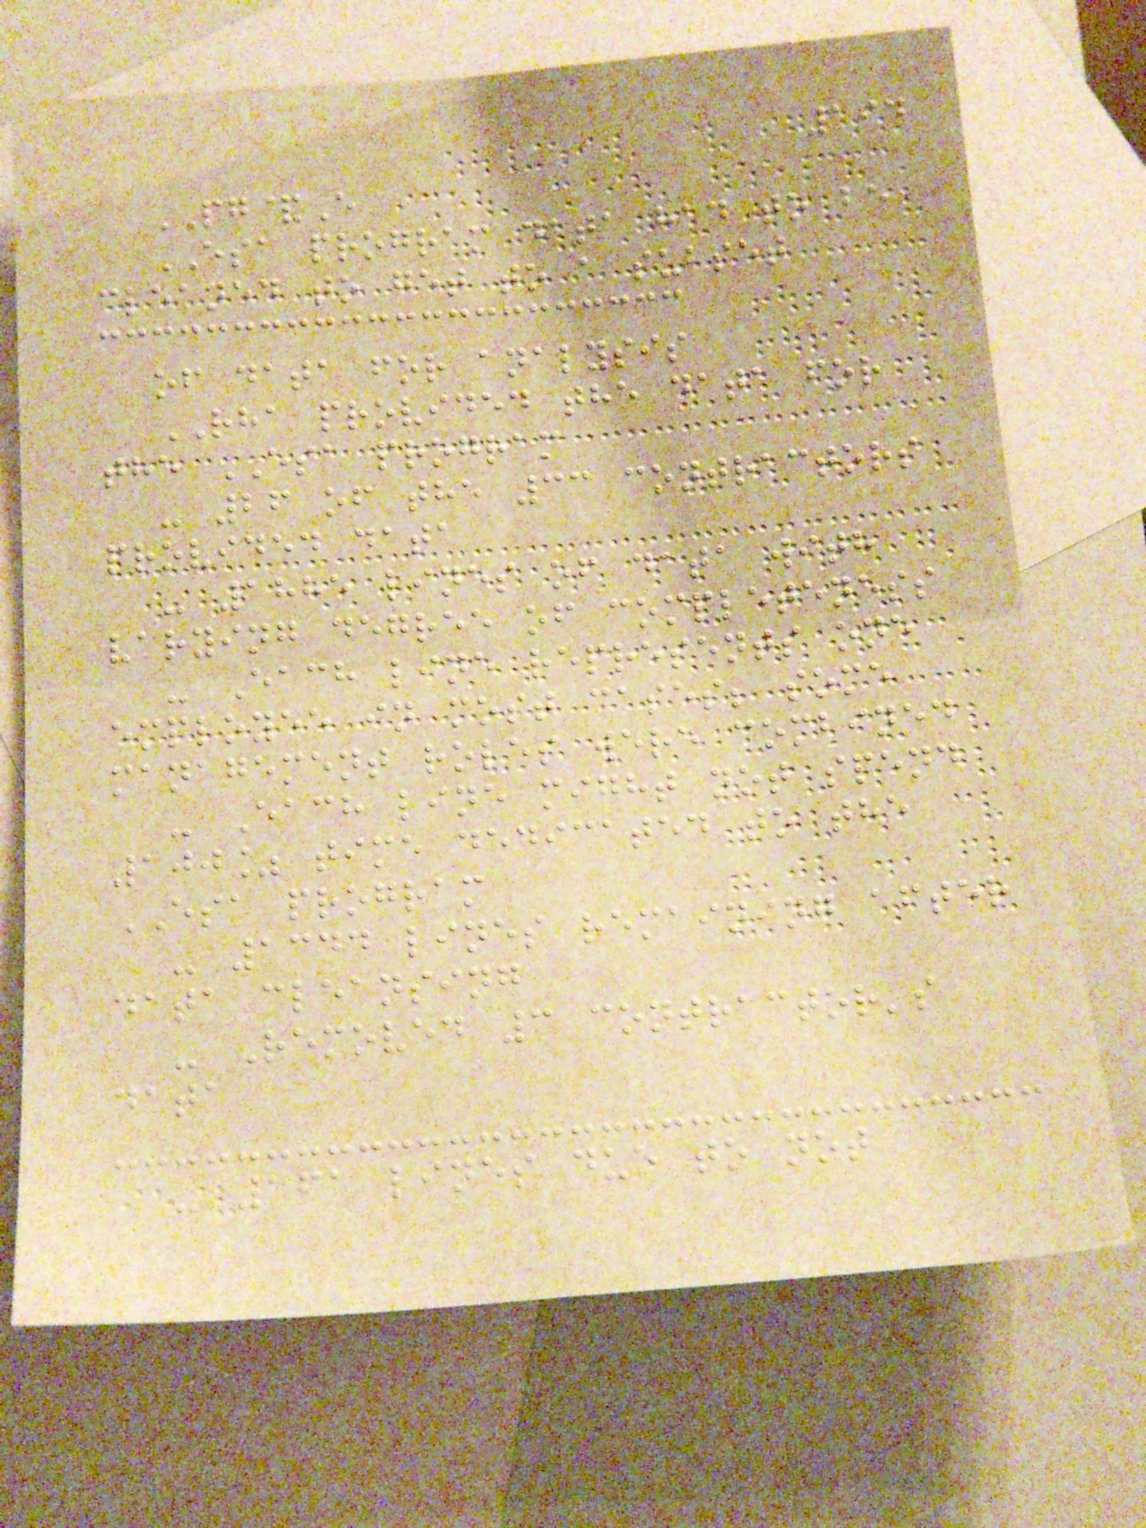194
PG&E
ESA program data had to be
cleaned to get to a subset
of data for analysis
RHA provided the data for
the ESA program
- 26 of the 33 contractors
provided data
- 1885 lines of data with
varying degree of completeness
- Each line represents one
employee in most cases; some
management roles were combined
- Each line might not spend
100% time dedicated to the
ESA program
- 1344 lines remaining after
data cleansing
- Removed 3 contractor's
data
- 161 lines due to not
